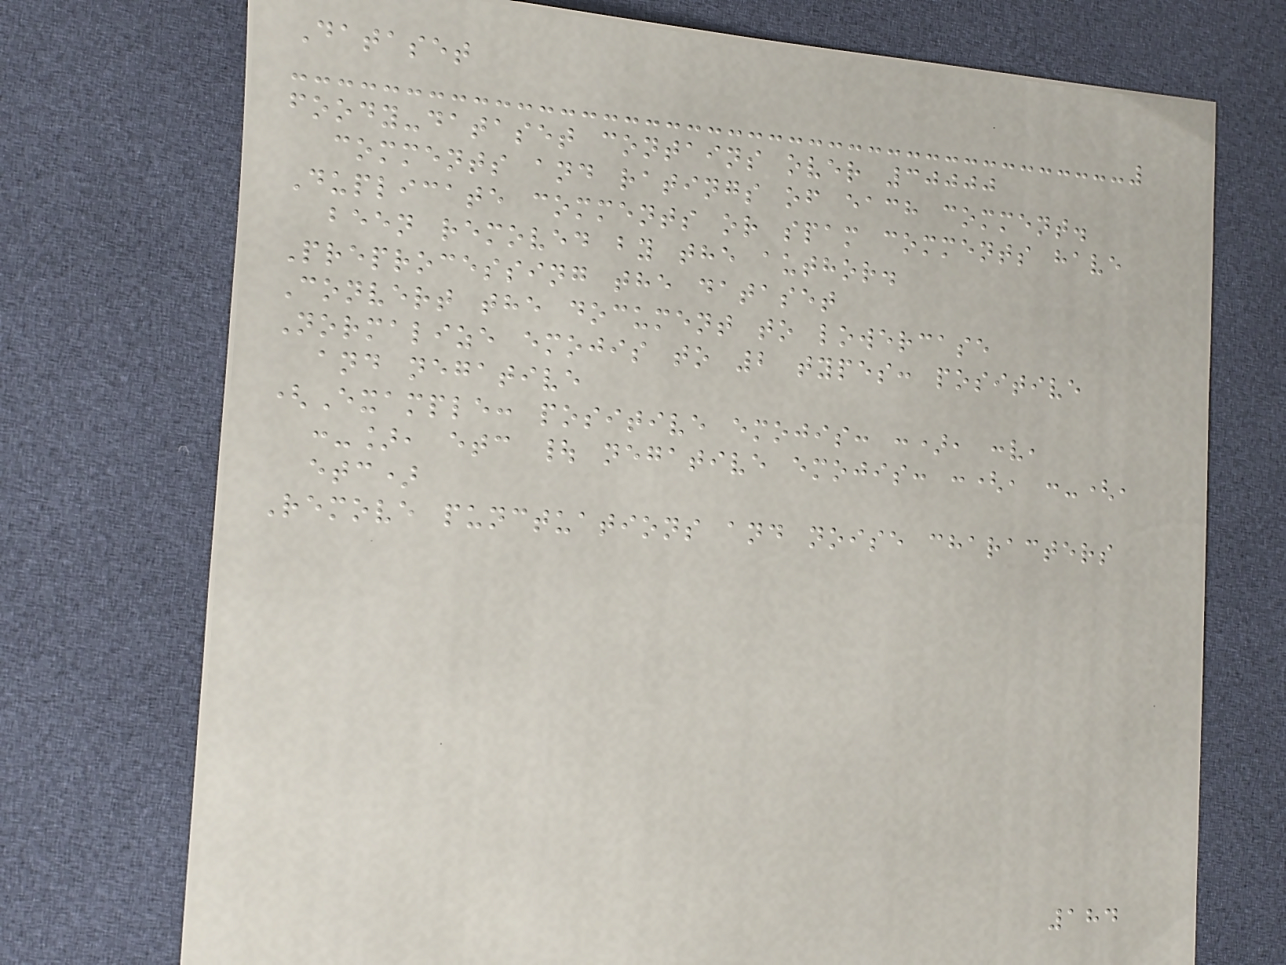Dataset
foody-dataset contains over 30000
comments and ratings of each comment.
Duplicate comments or spam comments have
been removed by the author.
Preprocessing the dataset
Convert the document to lowercase
Normalize emojis to 2 types: positive
and negative
(Example: positive emojis: :), :v,
:-], etc | negative emojis: :(, :-(,
etc)
Remove punctuations and noise characters
184
